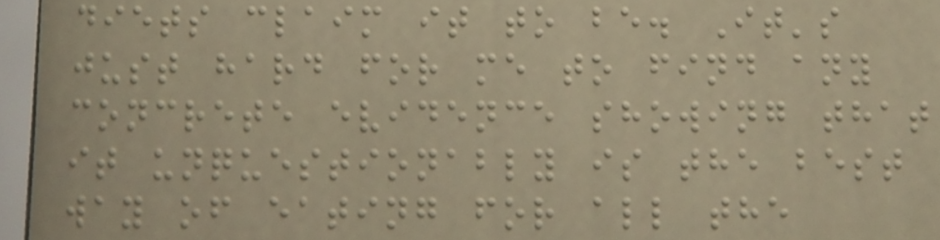diets claim it to be. It's
just hard for me to find any
concrete evidence showing that
it unquestionably is the best
way of eating for all the
